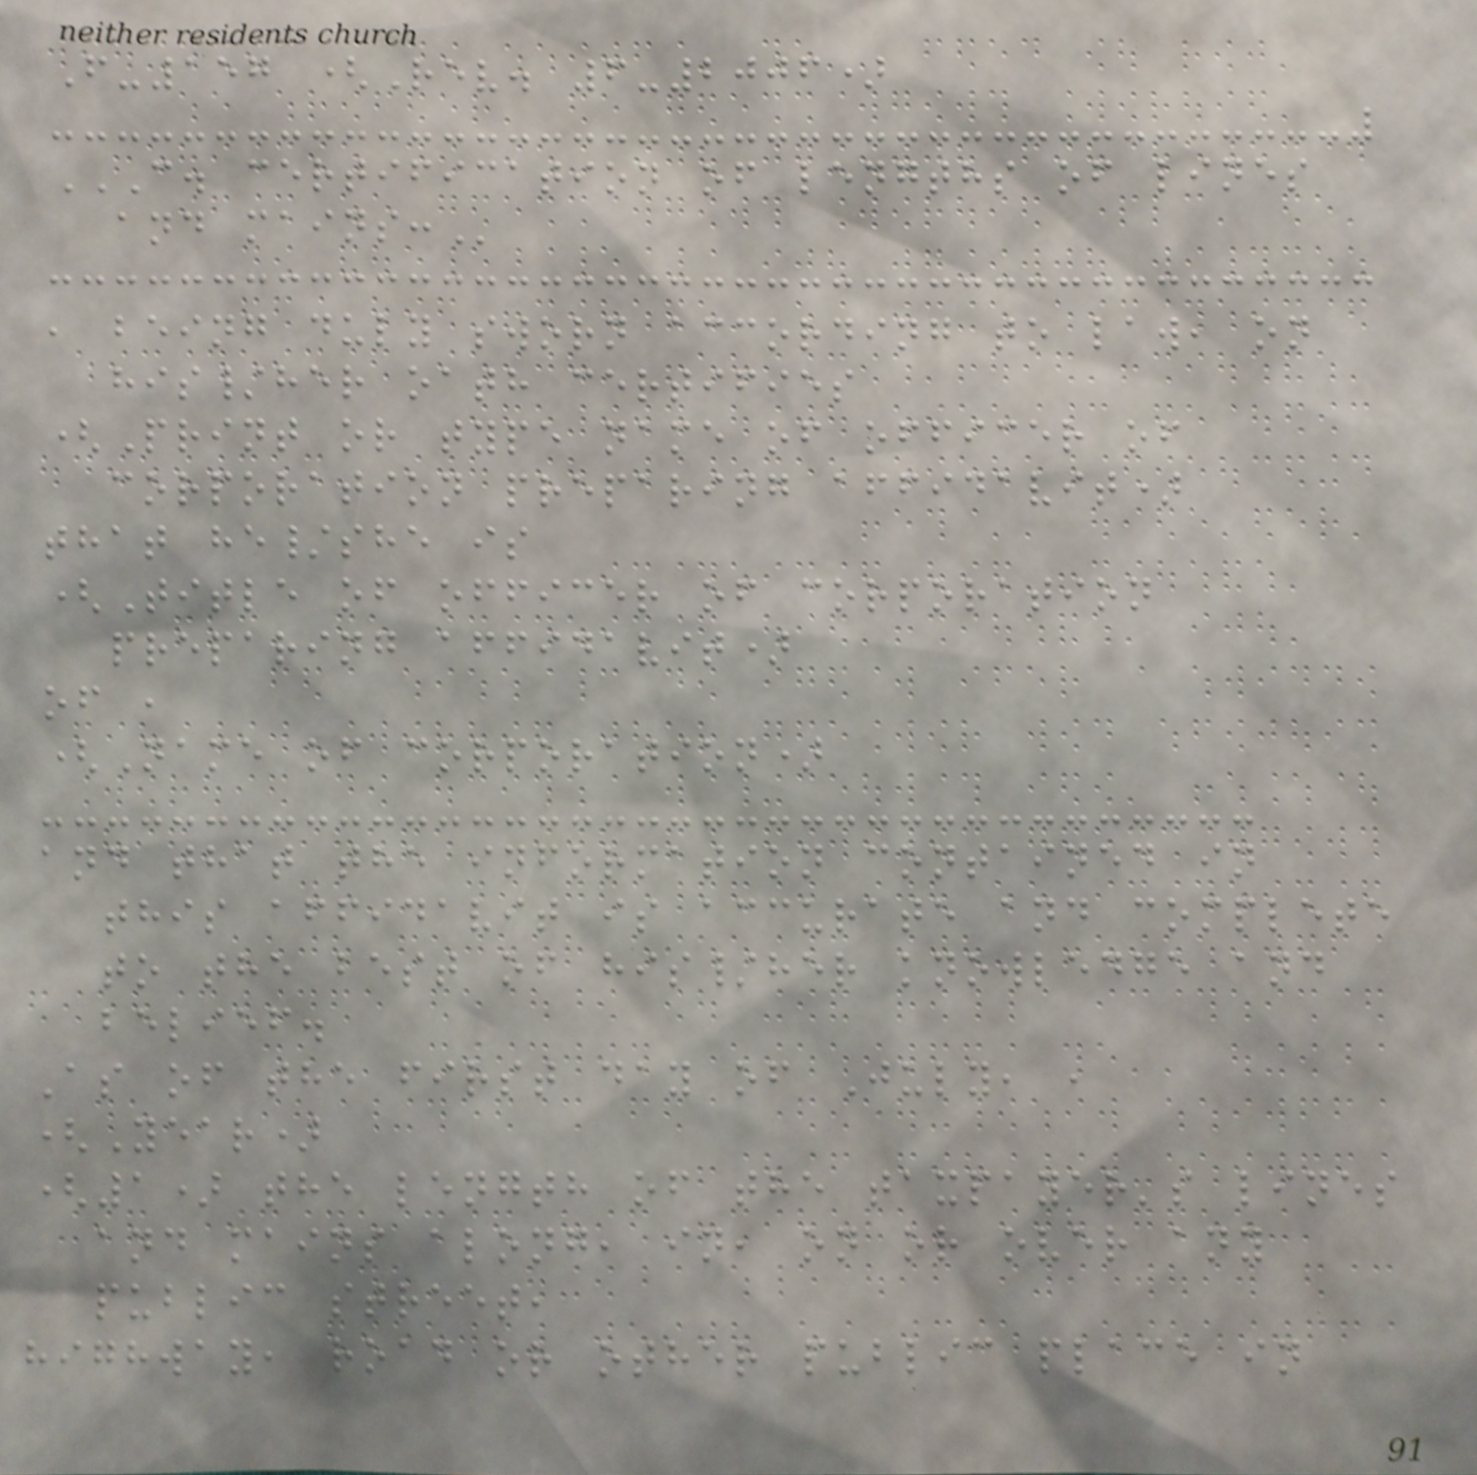F-157 (Rev. 6-2006)
C. CERTIFICATION OF LENGTHS OF LINES
AND MAINS:
, being duly sworn according to law, on
his/her oath certifies
(Print or type name of officer of
corporation preparing affidavit)
that he/she is
(Title of officer of corporation
preparing affidavit)
of ,
(Name of corporation)
and that the information contained in
this affidavit is accurate and complete
to the best of his/her knowledge and
belief.
As of the first day of July, ,
(Year)
(1) the length of the taxpayer's lines
and mains along, in, on or over any
public street,
highway, road or other public place in
